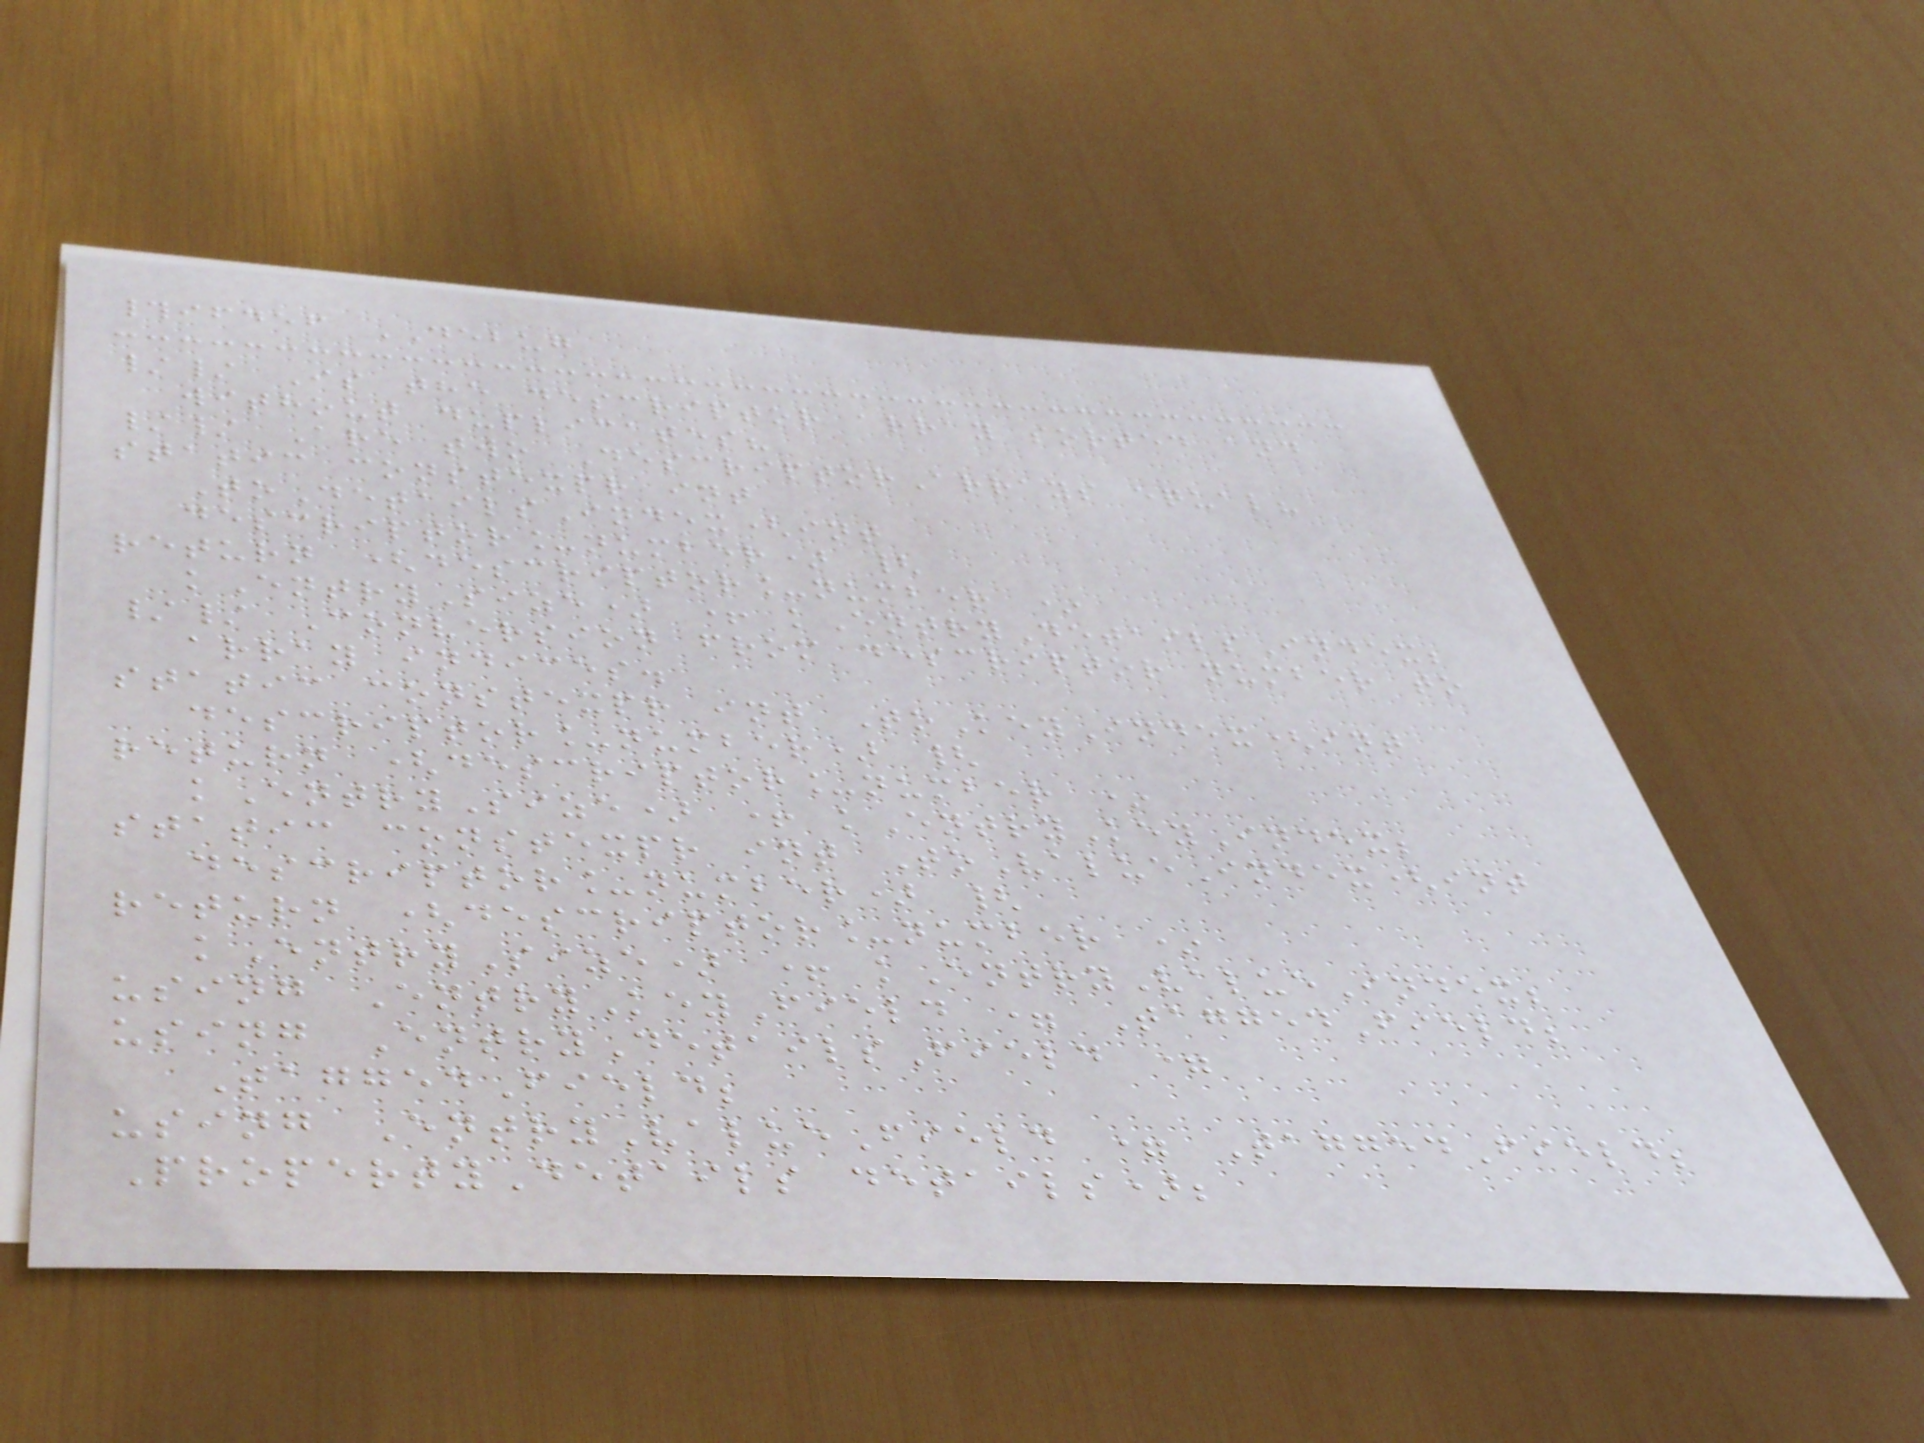#ifdef DEBUG
// Is the descriptor array sorted and
without duplicates?
// Are two DescriptorArrays equal?
static constexpr int
ToDetailsIndex(int
descriptor_number) {
return (descriptor_number *
kEntrySize) + kEntryDetailsIndex;
// Conversion from descriptor number to
array indices.
static constexpr int ToKeyIndex(int
descriptor_number) {
return (descriptor_number *
kEntrySize) + kEntryKeyIndex;
static constexpr int ToValueIndex(int
descriptor_number) {
return (descriptor_number *
kEntrySize) + kEntryValueIndex;
using EntryKeyField = TaggedField;
using EntryDetailsField =
TaggedField;
using EntryValueField = TaggedField;
PropertyDetails details);
